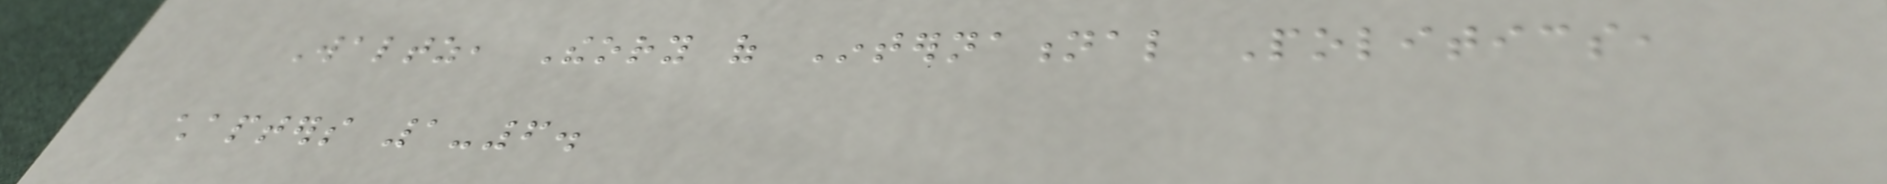Waltz, Theory of International Politics,
chapters 1-6.
